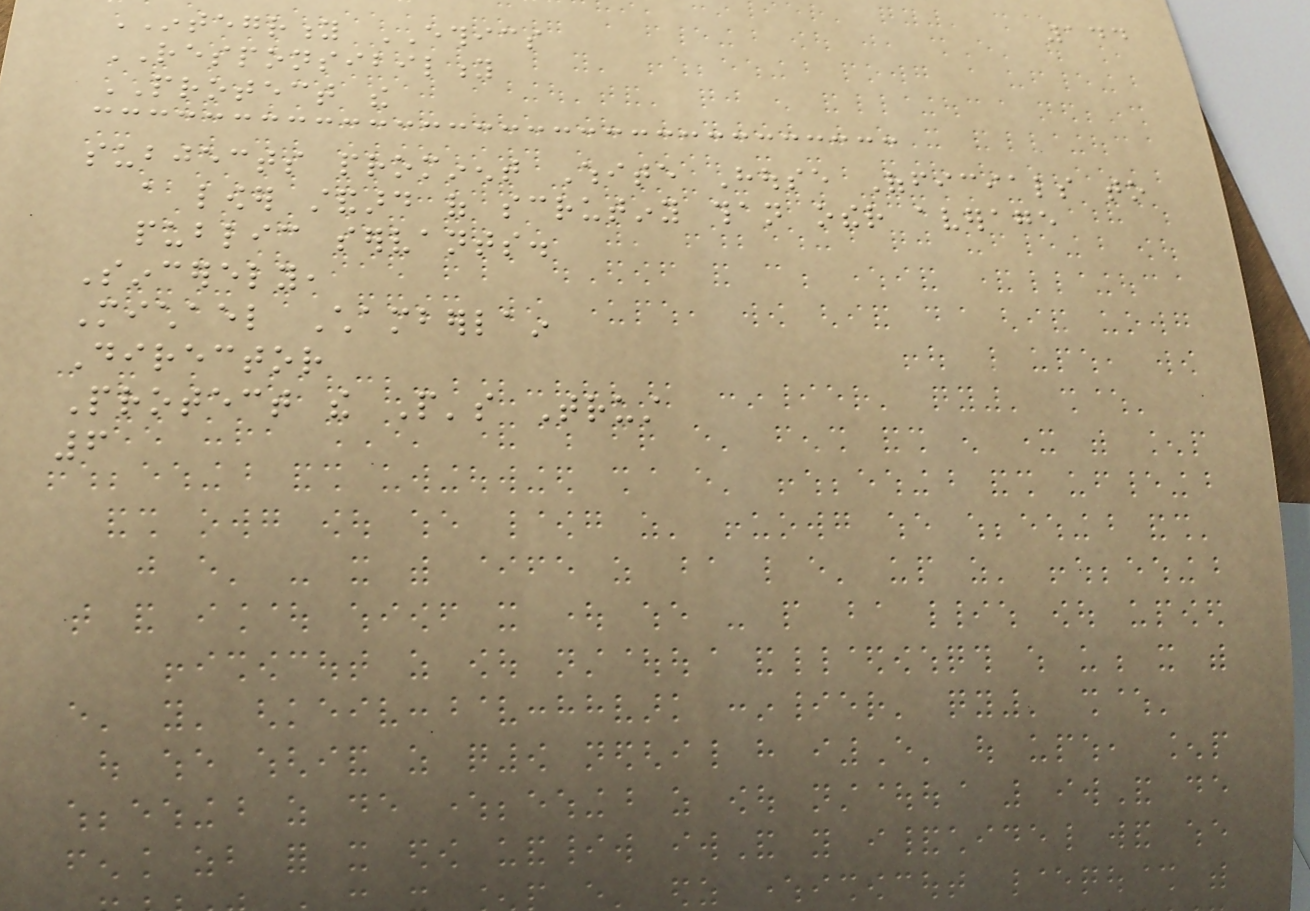144
INTEGRITY ETHICS
RESPONSIBILITY
PROTECT the
subjects prominent White House Officials to
a lower standard of scrutiny than other average
public servants.
Sincerely,
Michael Chamberlain
Director
Protect the People's Trust
6
